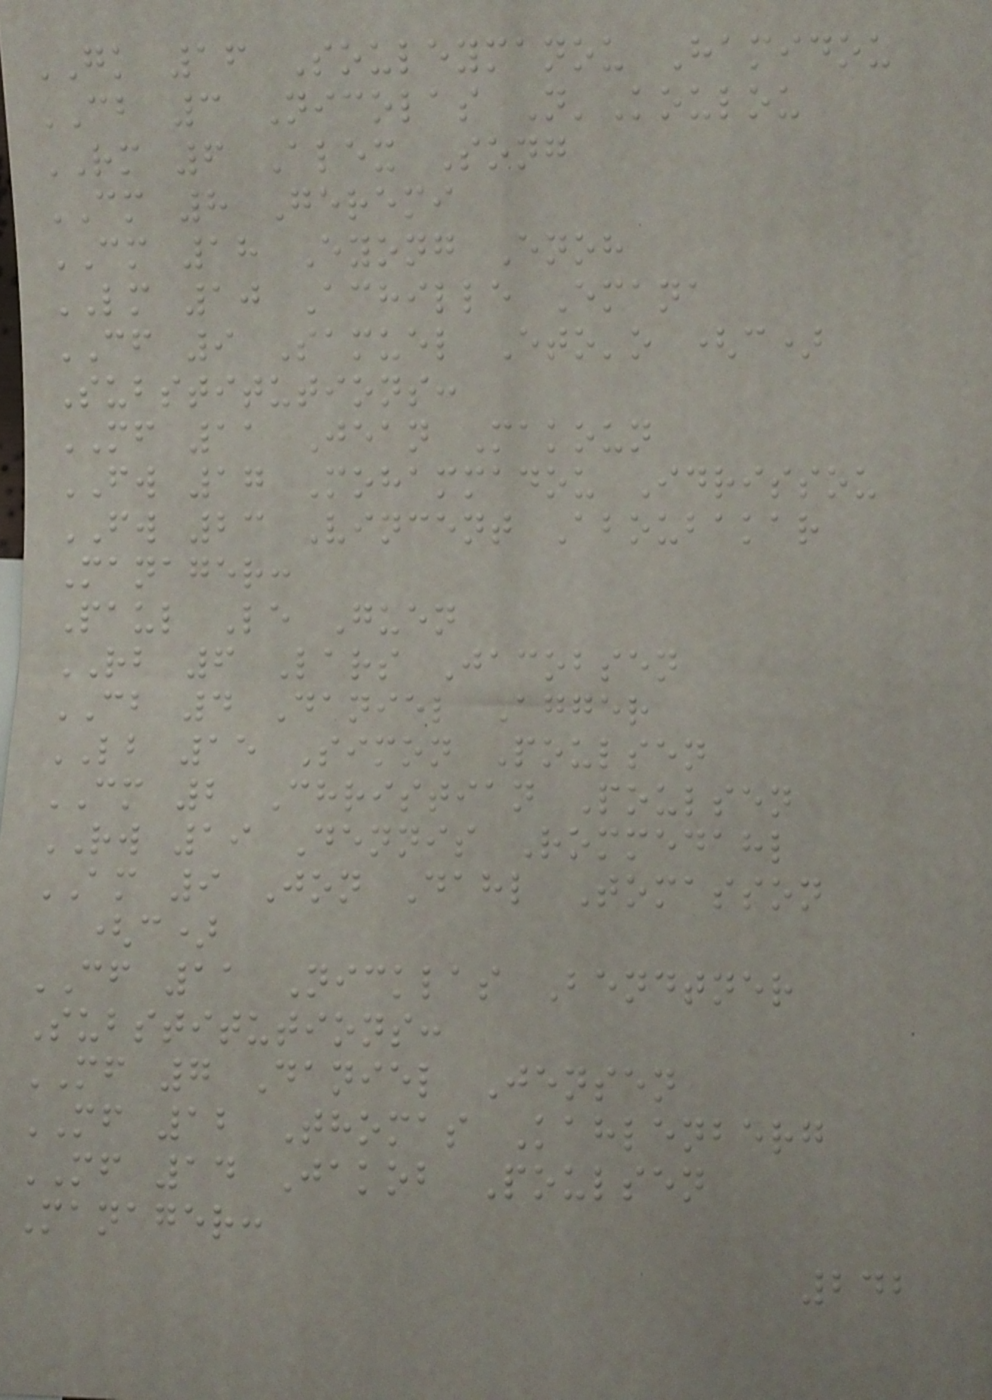GK 16 Souleymanou Hamidou
CB 3 Nicolas N'Koulou
RM 6 Alex Song
CM 8 Geremi
CM 18 Eyong Enoh
LM 10 Achille Emana
CF 9 Samuel Eto'o (c)
Substitutions:
MF 11 Jean Makoun
FW 17 Mohammadou Idrissou
FW 23 Vincent Aboubakar
Manager:
Paul Le Guen
RB 6 Lars Jacobsen
CB 4 Daniel Agger
LB 15 Simon Poulsen
CM 2 Christian Poulsen
RW 19 Dennis Rommedahl
AM 9 Jon Dahl Tomasson
(c)
CF 11 Nicklas Bendtner
Substitutions:
MF 7 Daniel Jensen
MF 12 Thomas Kahlenberg
MF 14 Jakob Poulsen
Manager:
242
